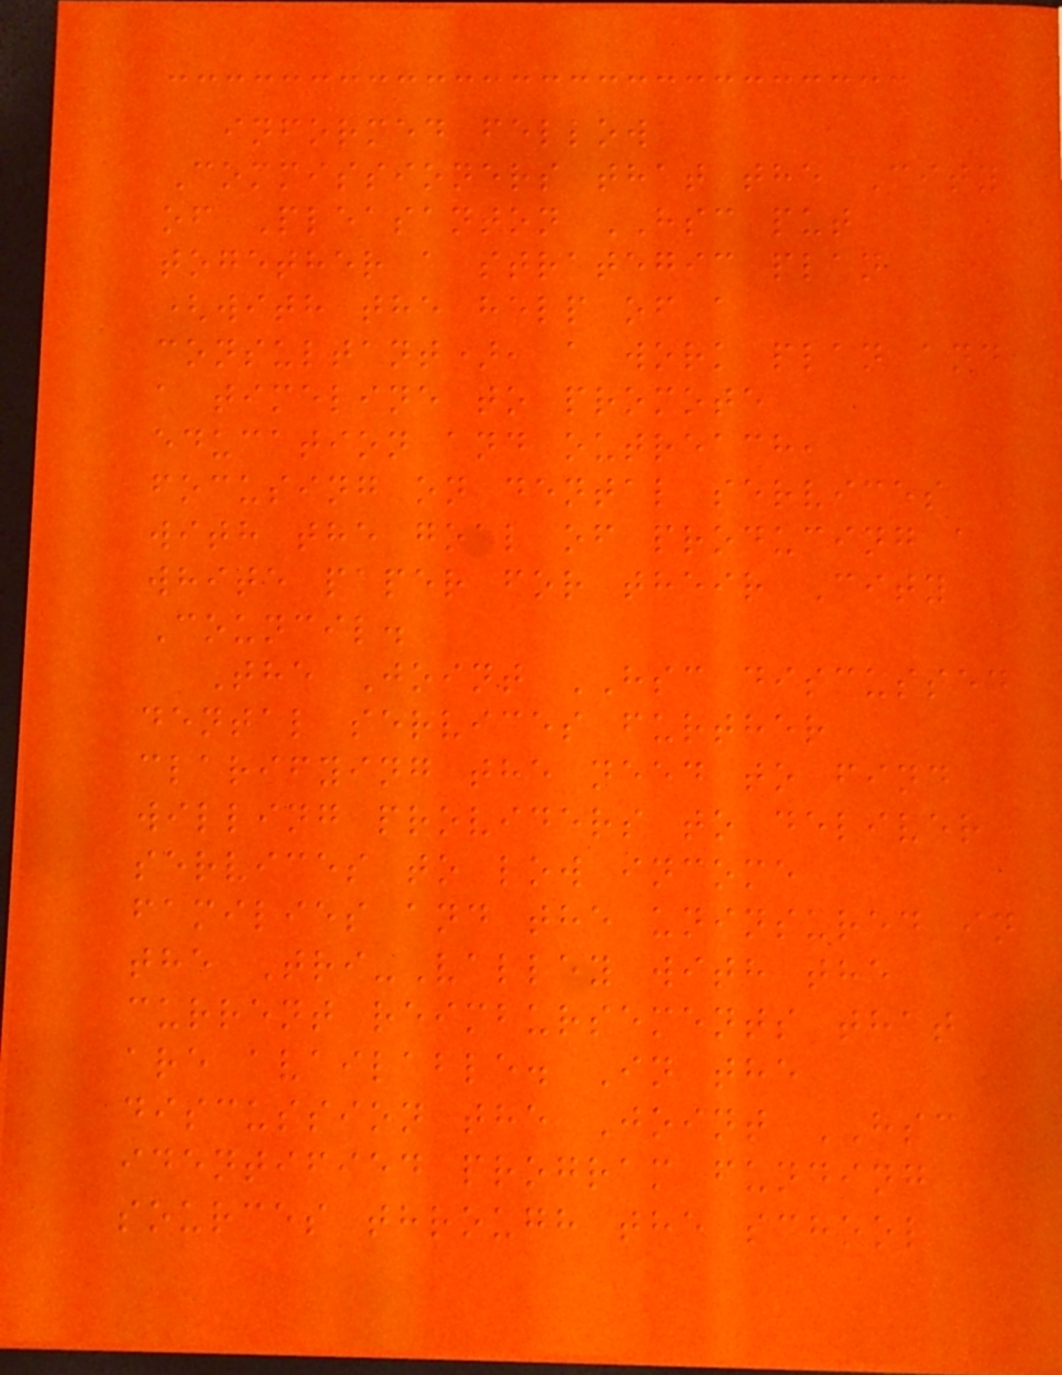informed fellow
Commissioners that the City
of Pleasanton HSC put
together a strategic plan
(with the help of a
consultant), a work plan and
a timeline to promote
education and outreach,
focusing on dental services
with the goal of producing a
white paper for their City
Council.
The Joint HSC discussed
dental services further
clarifying the need to find
willing providers to deliver
services to low income
families and the uninsured in
the Tri-Valley with the
current reimbursements that
are available. In the
discussion the Joint HSC
identified program funding
sources through the school
